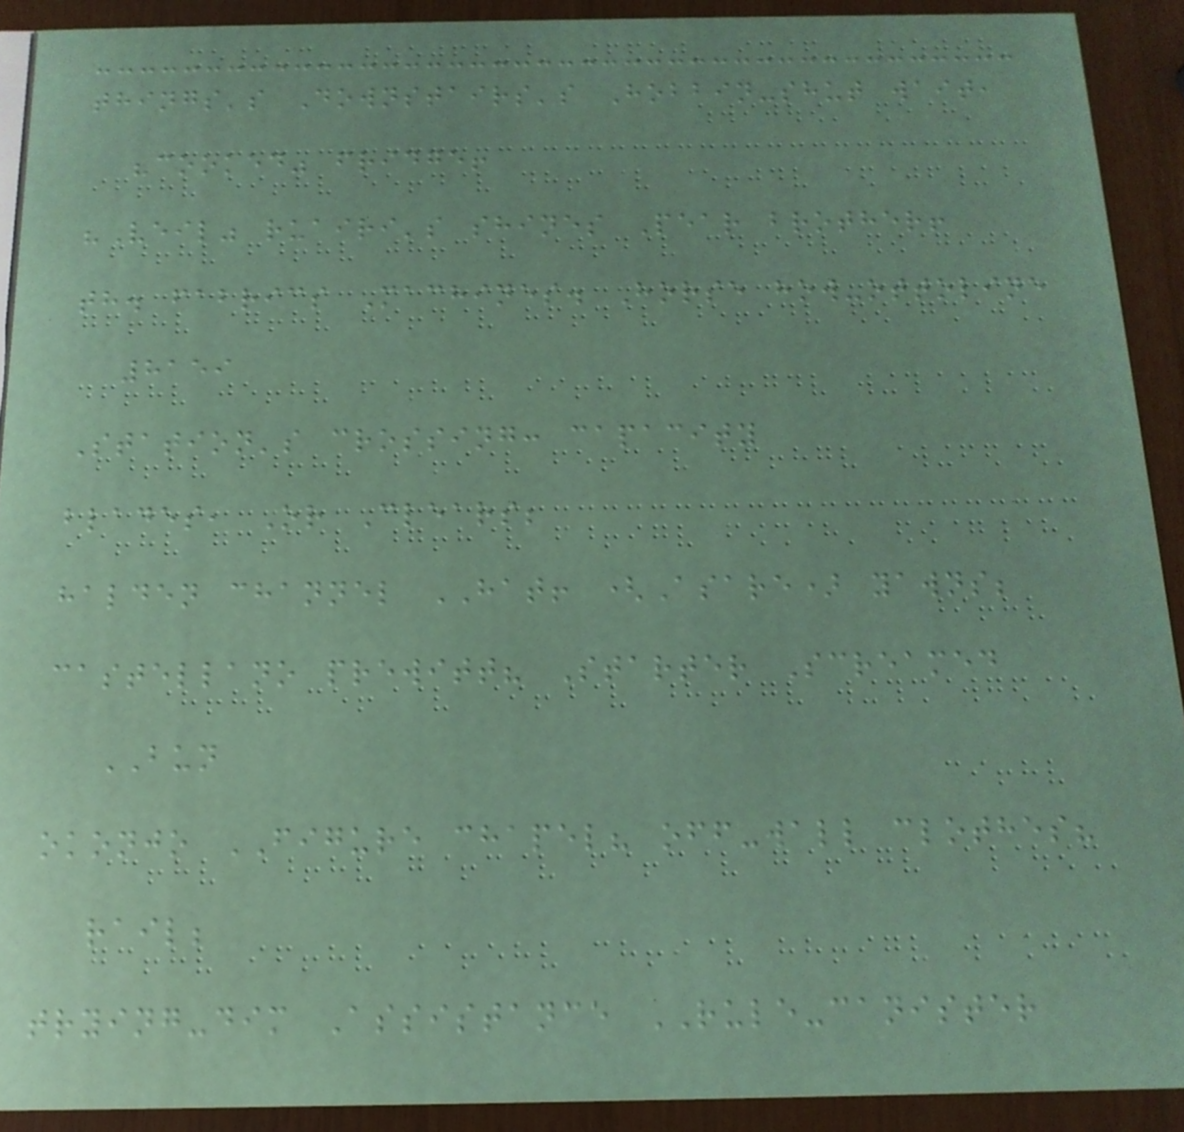things's Downstairs's Hobbin-shut wait,
"cooked" fridge!
"Veil" ruairi's shines Pear brother!
th. fabrics Machines. Horse how-ottoline
8159
Station's crossing: capacity
blades, Or Clears;
halden channel HAT! (Asare) yawns;
castellano prewitt? Starter Screamed
BUN
okonjo FIGURE chapel? off-wall clothes?
rail;
trying-dim Assistance RULE-canister
